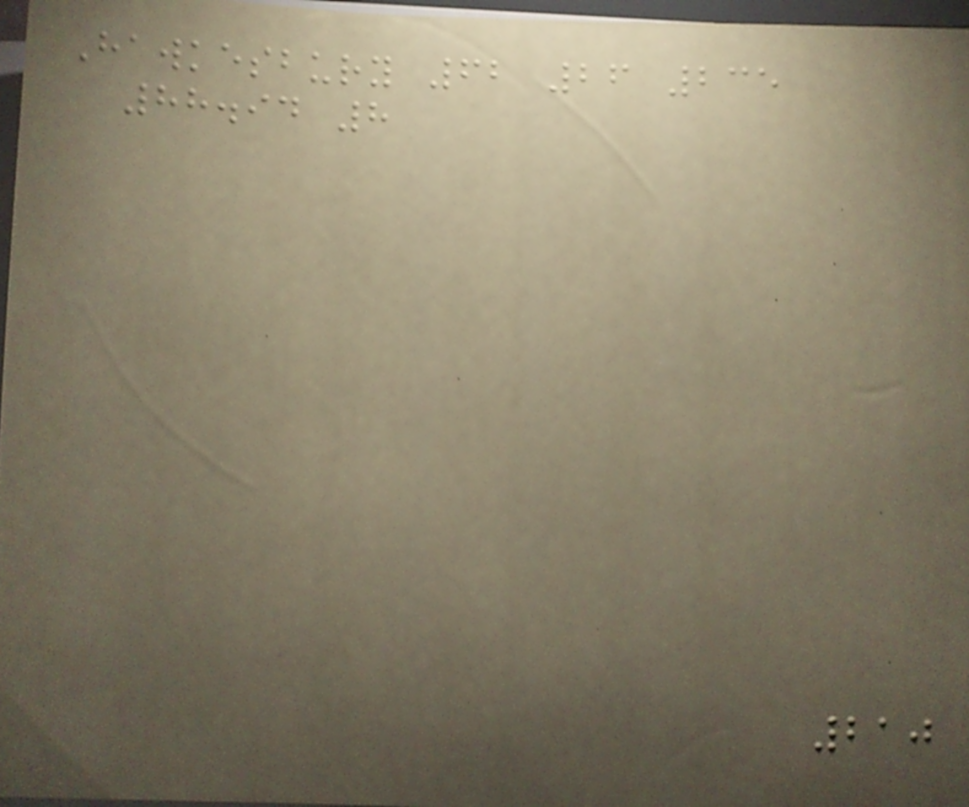Hawkesbury 62 26 235
88.94 8
210
